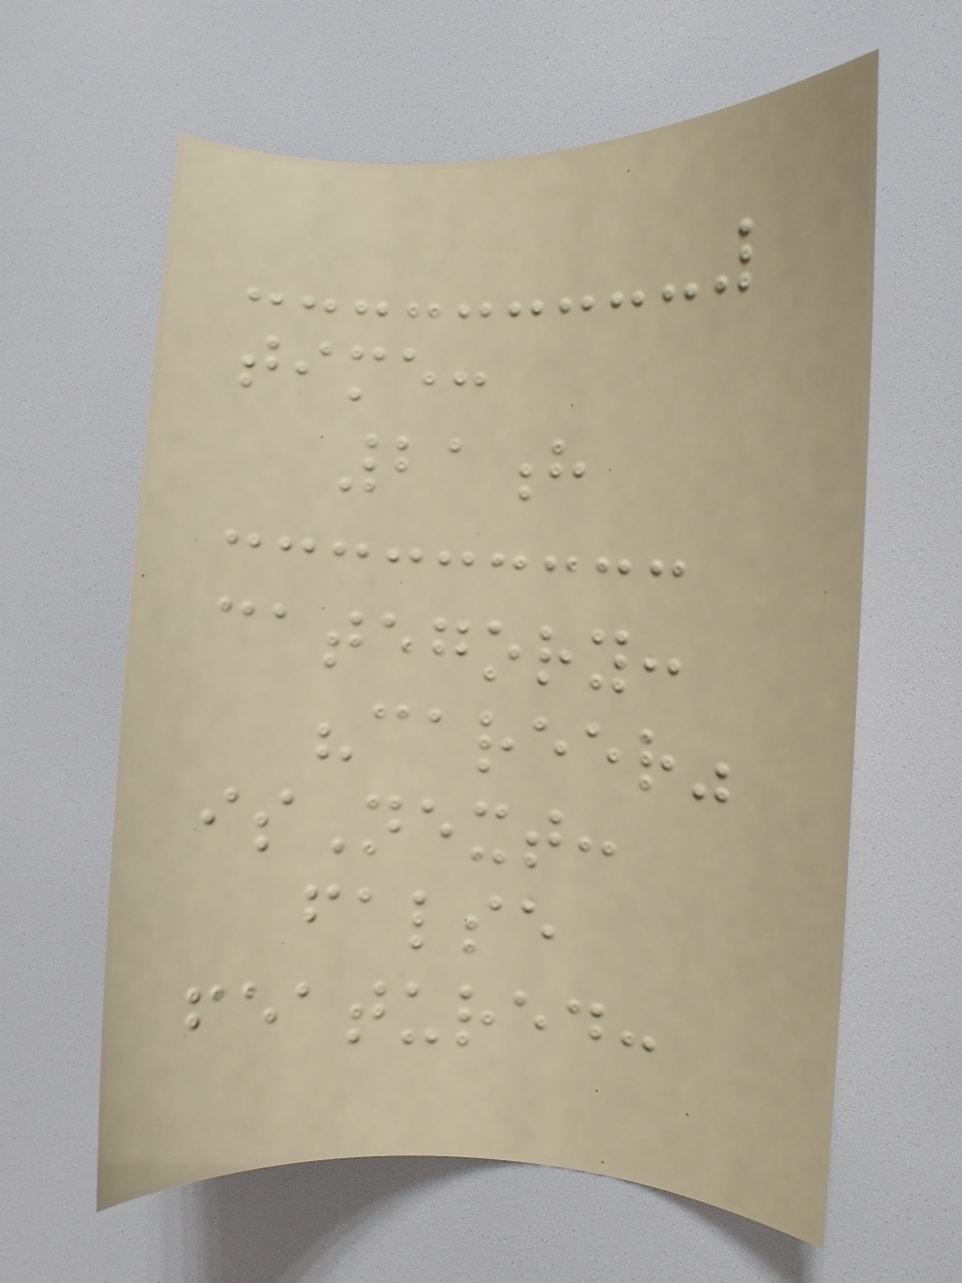time:
21h
category:
"career"
isNext:
false
featured:
